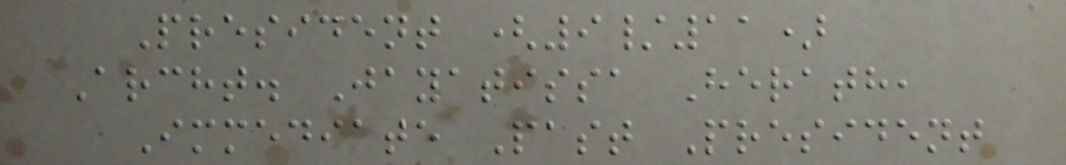President (9/11)
Archt. Jayatissa Herath,
Immediate Past President
